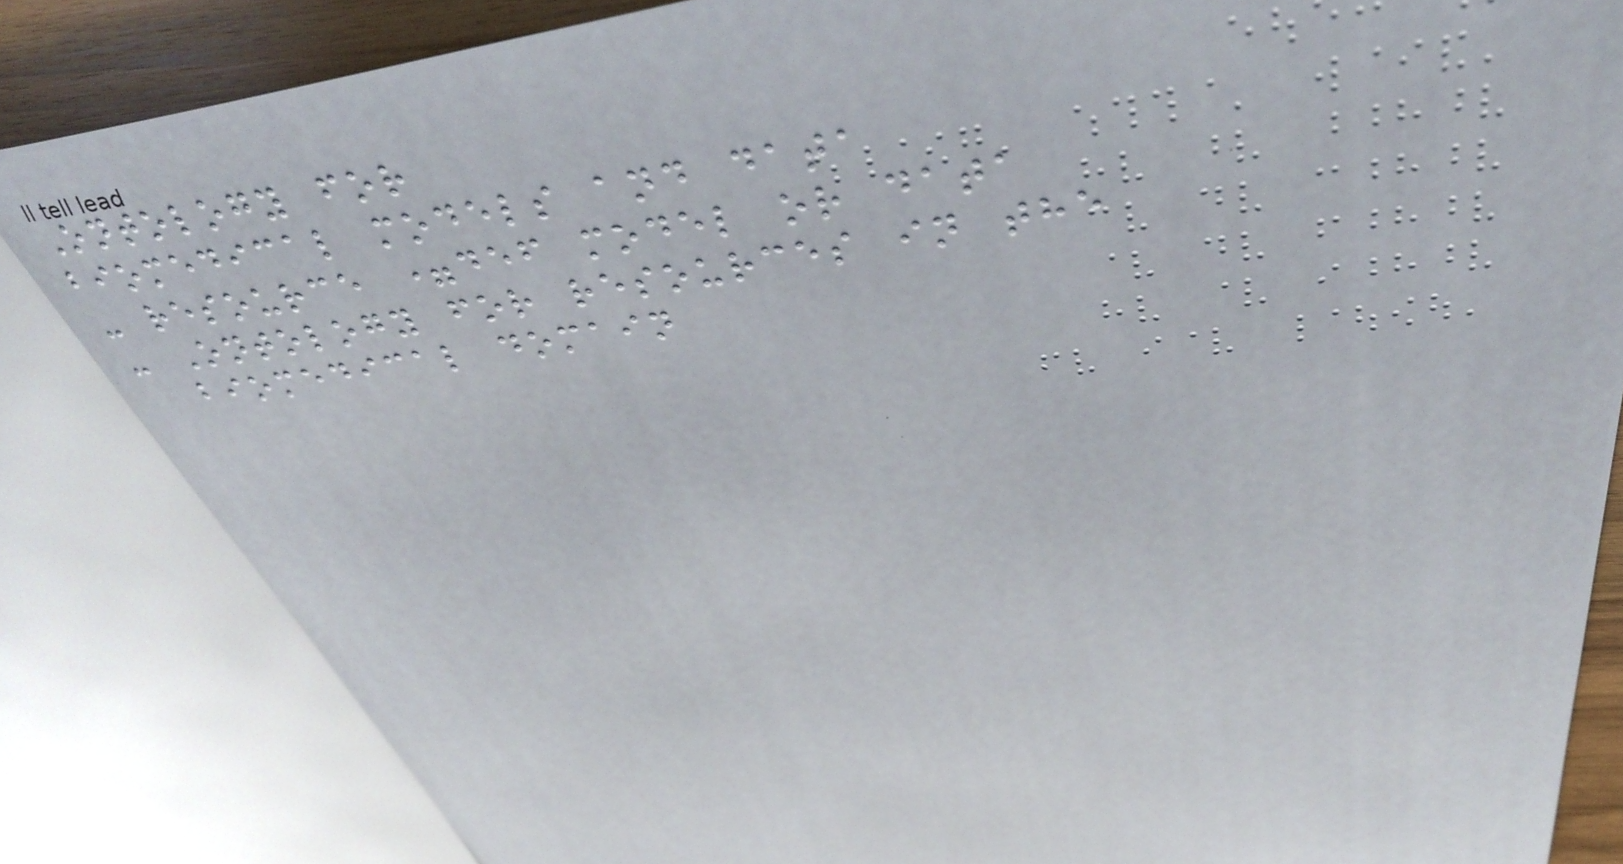Ontology for
biomedical models and data
- resource =def model or data
- Ontology for resources in the
biomedical domain
